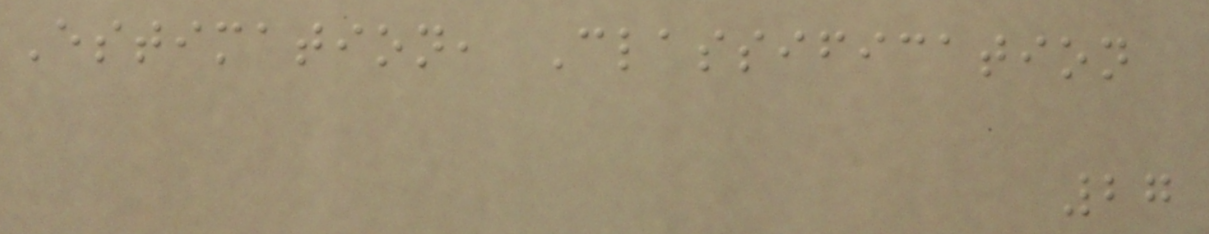Estimation, Classification
27
